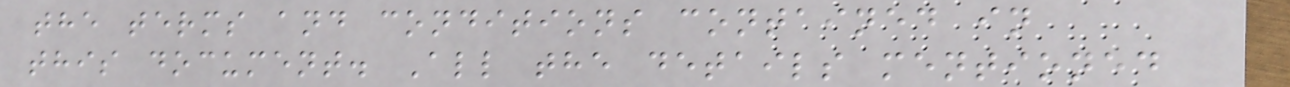the terms and conditions contained in
this document. All the details mentioned
